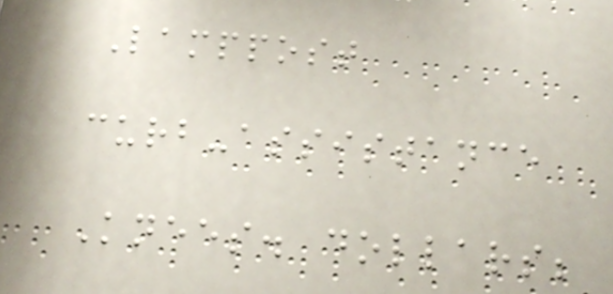Lamppost
curb-assistance
Knees. dollars;
